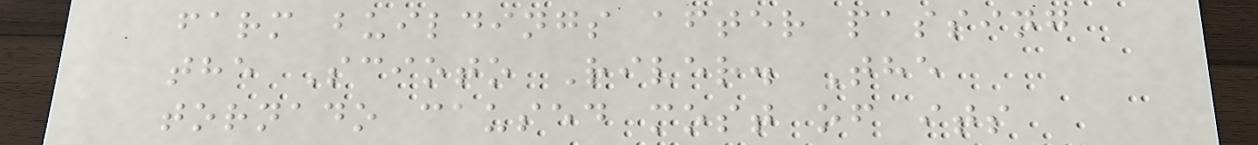farm buildings after passing
the Scioto River. The
tornado caused most of its
